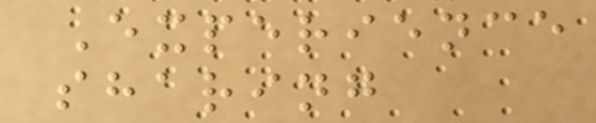Experience
sharing
